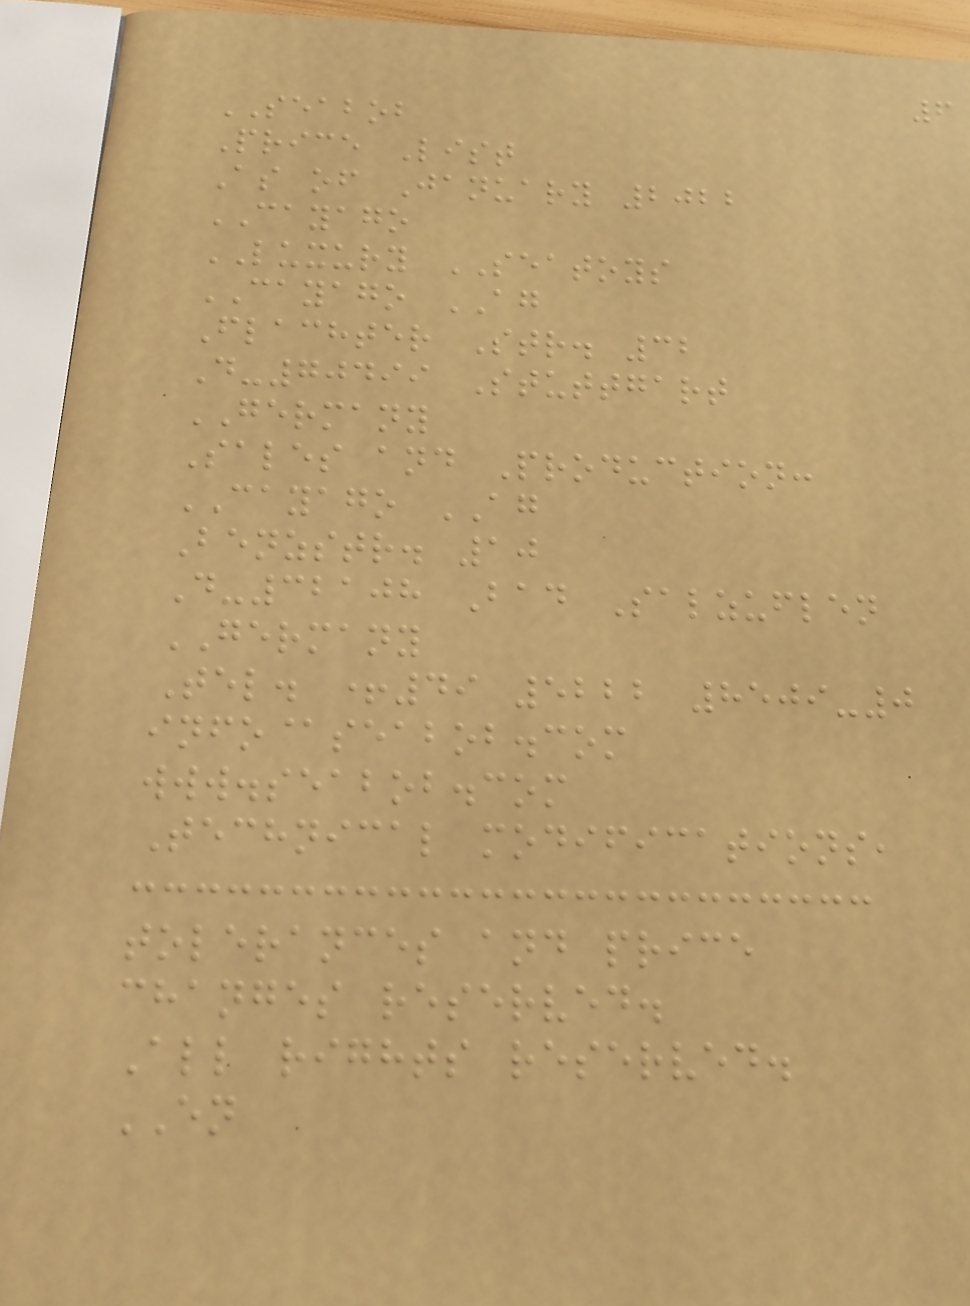6
SEABOB
Price List
As of January 2022
CAYAGO
LUXURY SEATOYS
CAYAGO AG
Flachter Str. 32
D-70499 Stuttgart
GERMANY
Sales and Production:
CAYAGO AG
Benzstr. 10
D-32108 Bad Salzuflen
GERMANY
Tel. +49 5222 8509-0
info@seabob.com
www.seabob.com
Technical modifications,
tolerances and price
changes reserved.
All rights reserved.
EN
